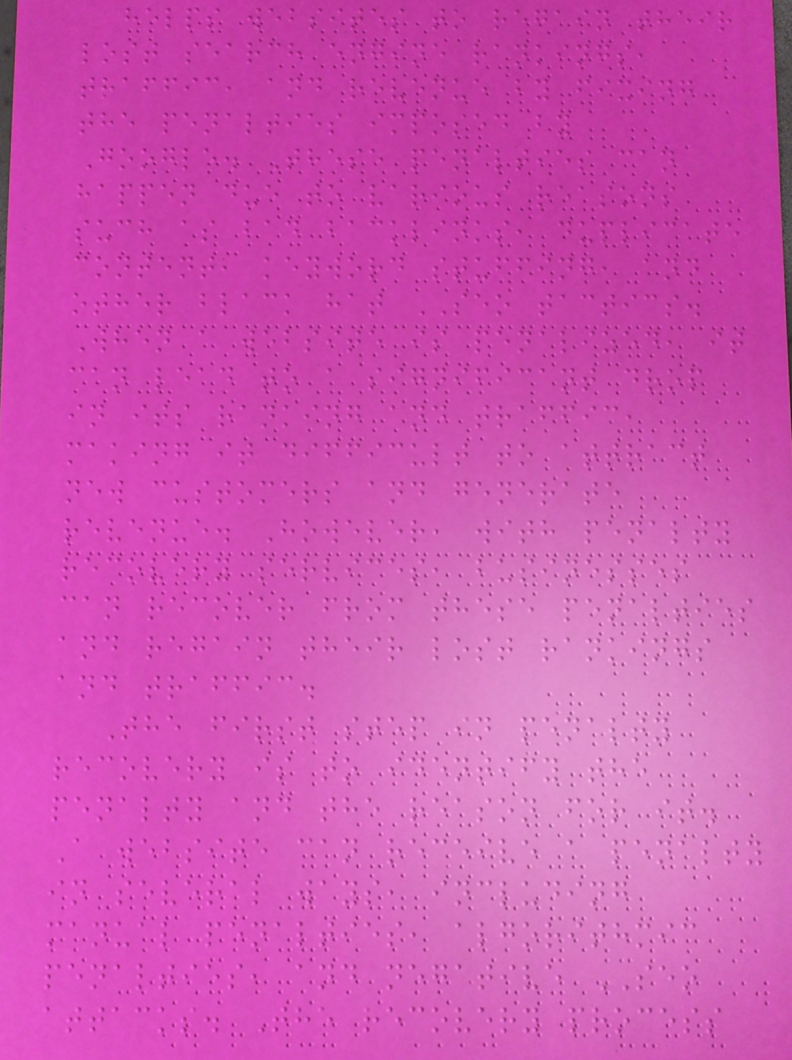helps websites to regain their
lost search engine rankings,
traffic, and revenue by fixing
the penalties imposed by
Google. These penalties can
happen due to various reasons
such as bad backlinks, duplicate
content, keyword stuffing, and
other black hat SEO tactics.
When a website is penalized, it
can lead to a significant drop
in its ranking and traffic,
making it difficult to attract
new customers and generate
revenue. However, with penalty
recovery services, businesses
can recover from these penalties
and regain their lost rankings
and traffic.
The first step in penalty
recovery is to identify the
penalty and the reason for it.
A website can receive a penalty
in several ways, including
manual penalties, algorithmic
penalties, and negative SEO
attacks. The recovery process
